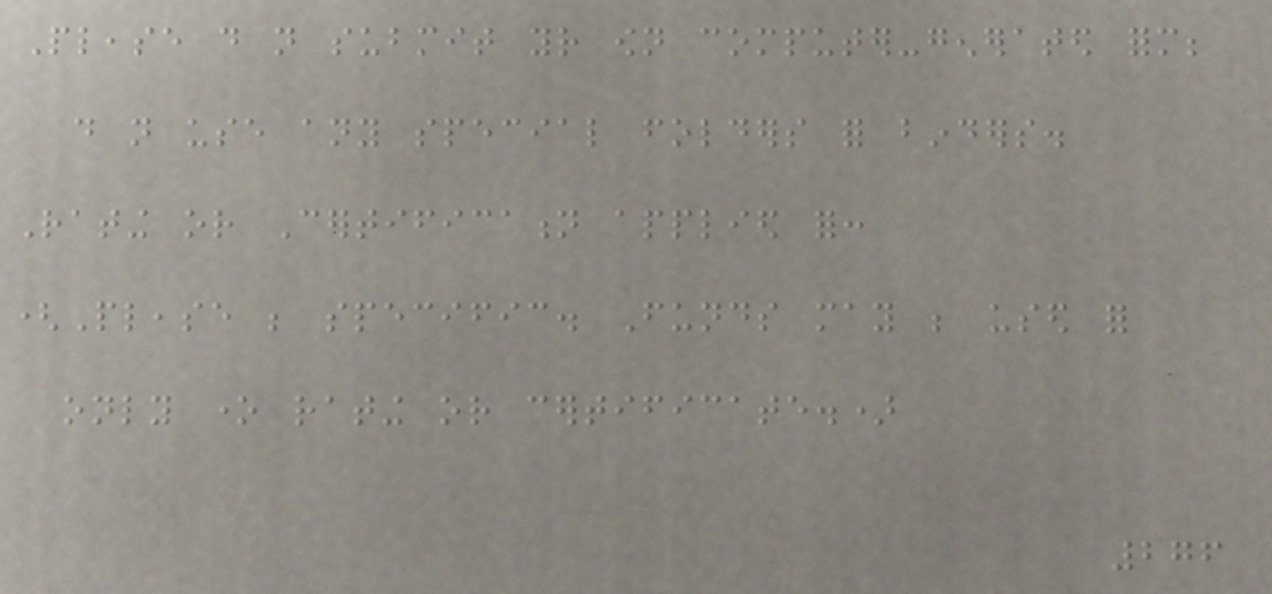Please do not submit your own computer-generated form;
do not use any special folders for binders.
Rating or Certification applied for:
(Please be specific. Funds may be used for
only one rating or certificate.)
276
